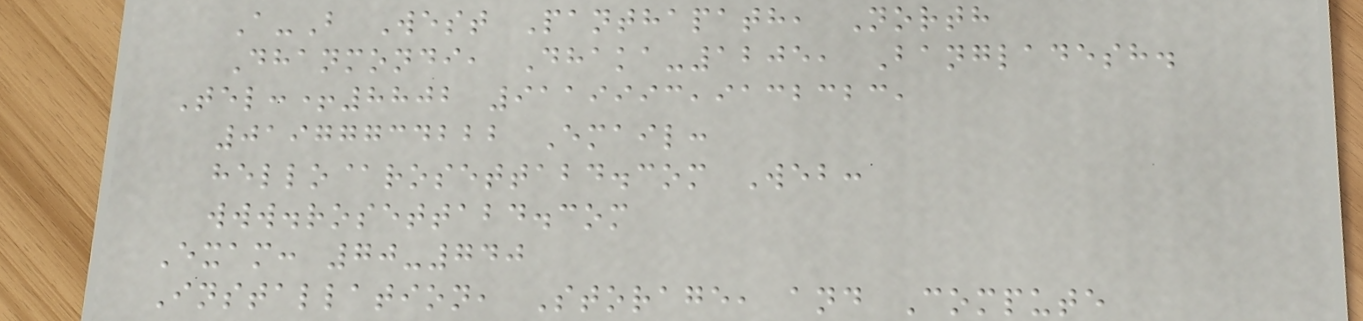A-B West Panthapath, North
Dhanmondi, Dhaka-1205, Bangladesh.
Tel:+8802 9119993,9132323,
01977734222 Email:
hello@rosettabd.com Web:
www.rosettabd.com
Exam: 70-740
Installation, Storage, and Compute
